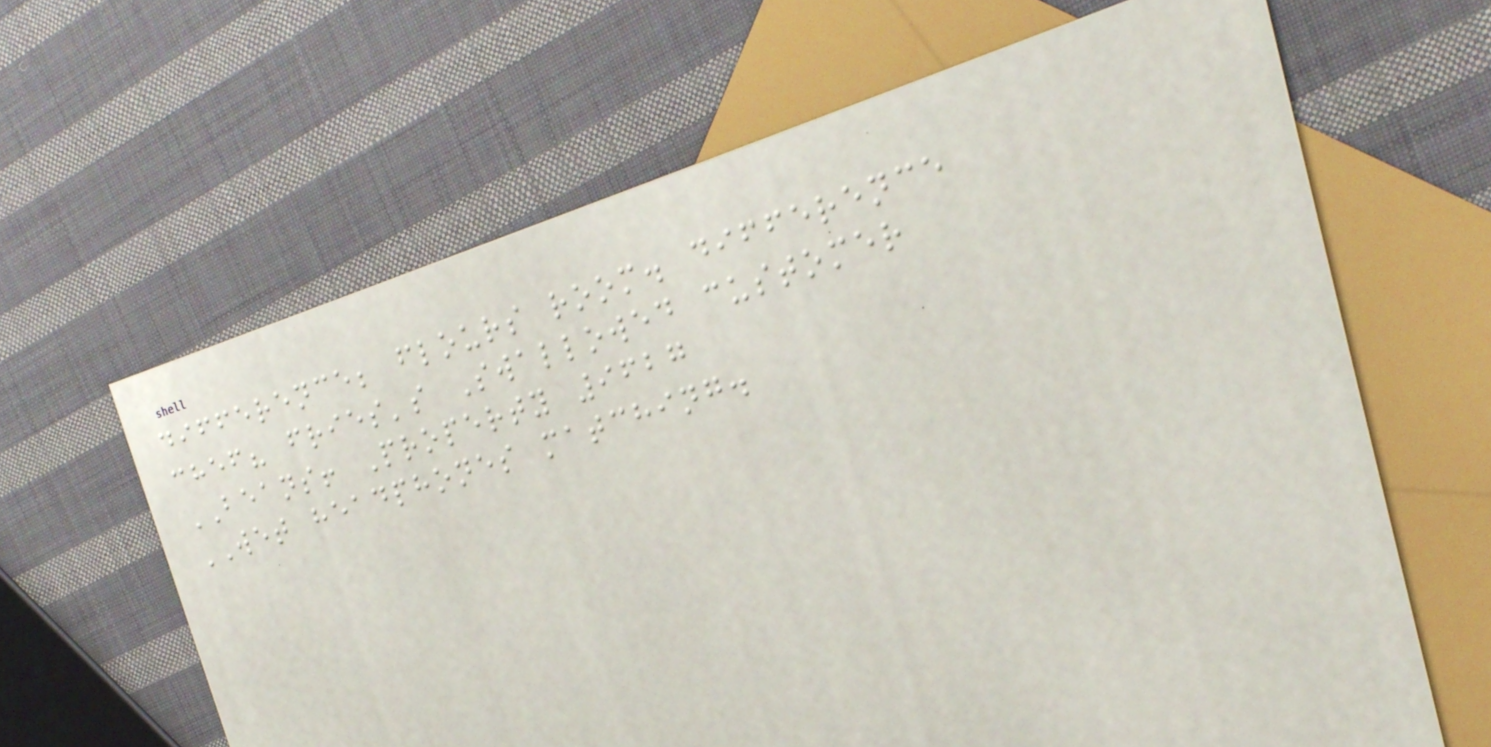difference; flours room. difference
chef? fries's Swallowed customer
BEANS! Property 9627
WET headphones matching.
